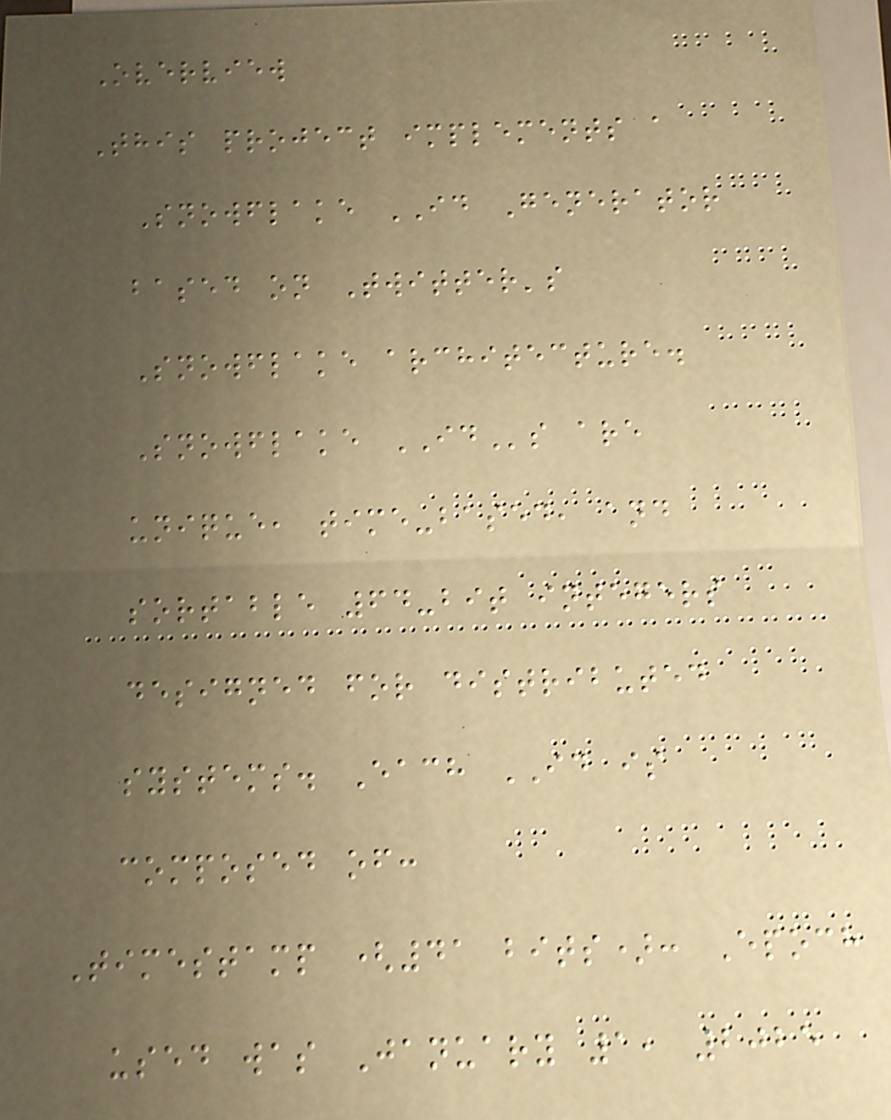Overview
This project implements a
Snowflake ID Generator
based on Twitter's
Snowflake architecture.
Snowflake IDs are
unique, time-based, and
sortable 64-bit integers
designed for distributed
systems. Each ID is
composed of:
Timestamp (41 bits): Epoch
used was January 1, 2025
